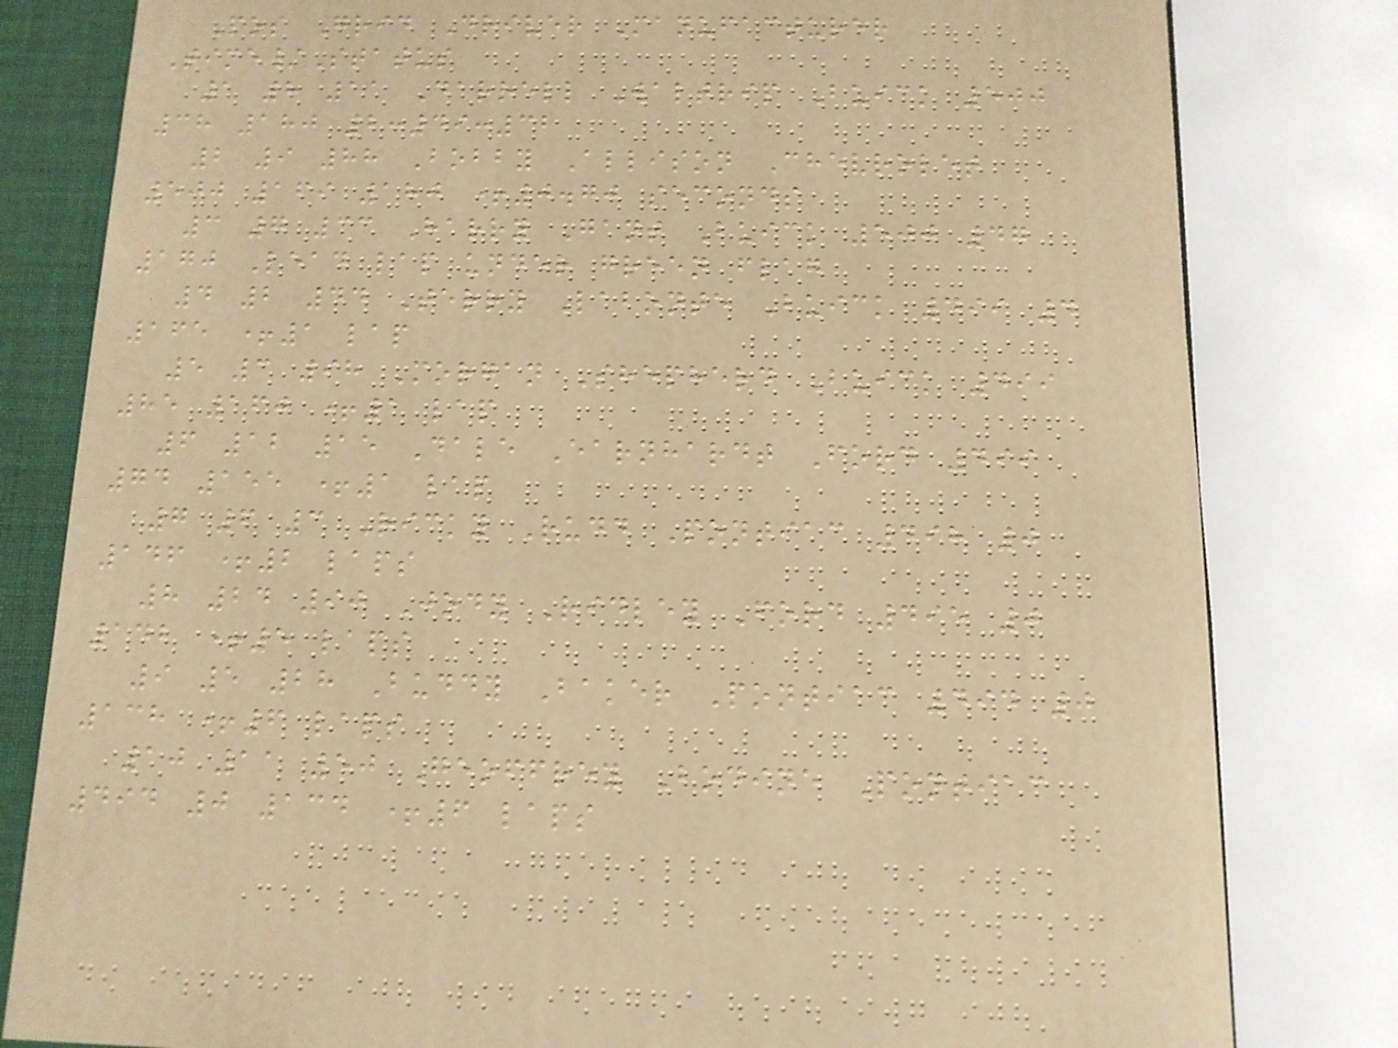Pos Grid Driver Manufacturer
Time/Status
1 8 11 Darrell Waltrip Buick 500
38 180 2:49:32
2 9 88 Bobby Allison Chevrolet
500 169 180 +0.70 seconds
3 7 33 Harry Gant Buick 500 47
170 Lead lap under green flag
4 2 44 Terry Labonte Buick 499 4
165 +1 lap
5 3 98 Morgan Shepherd Buick 499
85 160 +1 lap
6 12 15 Dale Earnhardt Ford 499
74 155 +1 lap
7 6 3 Ricky Rudd Pontiac 498 0
146 +2 laps
8 24 90 Jody Ridley Ford 495 0
142 +5 laps
9 5 28 Buddy Baker Pontiac 494 0
138 +6 laps
10 11 50 Geoffrey Bodine Pontiac
494 0 134 +6 laps
